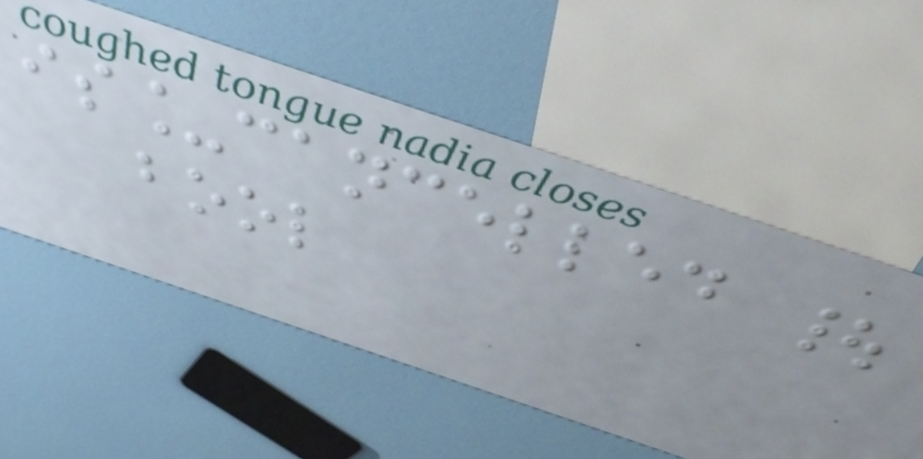is_cancelled |
bool
